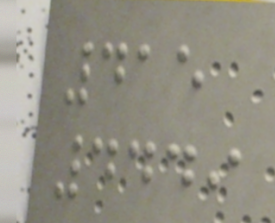415
4449
